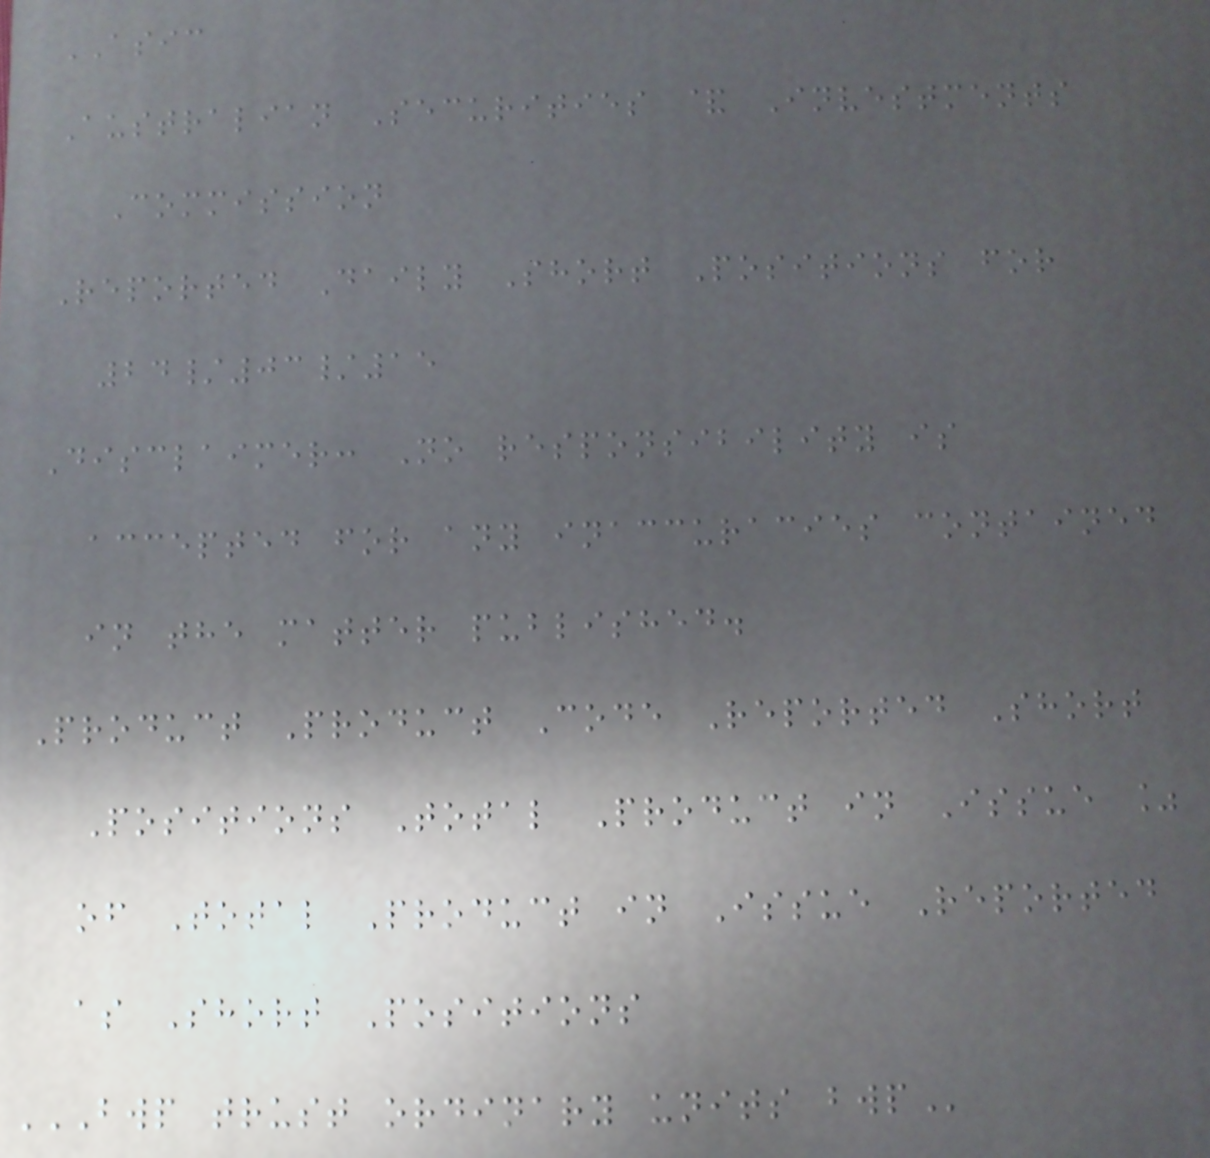ASIC
Australian Securities & Investments
Commission
Reported Daily Short Positions for
24/03/15
Disclaimer: No responsibility is
accepted for any inaccuracies contained
in the matter published.
Product Product Code Reported Short
Positions Total Product in Issue %
of Total Product in Issue Reported
as Short Positions
BWP TRUST ORDINARY UNITS BWP
